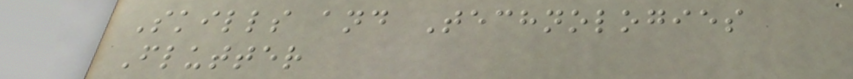Skills and Technologies
Flutter
